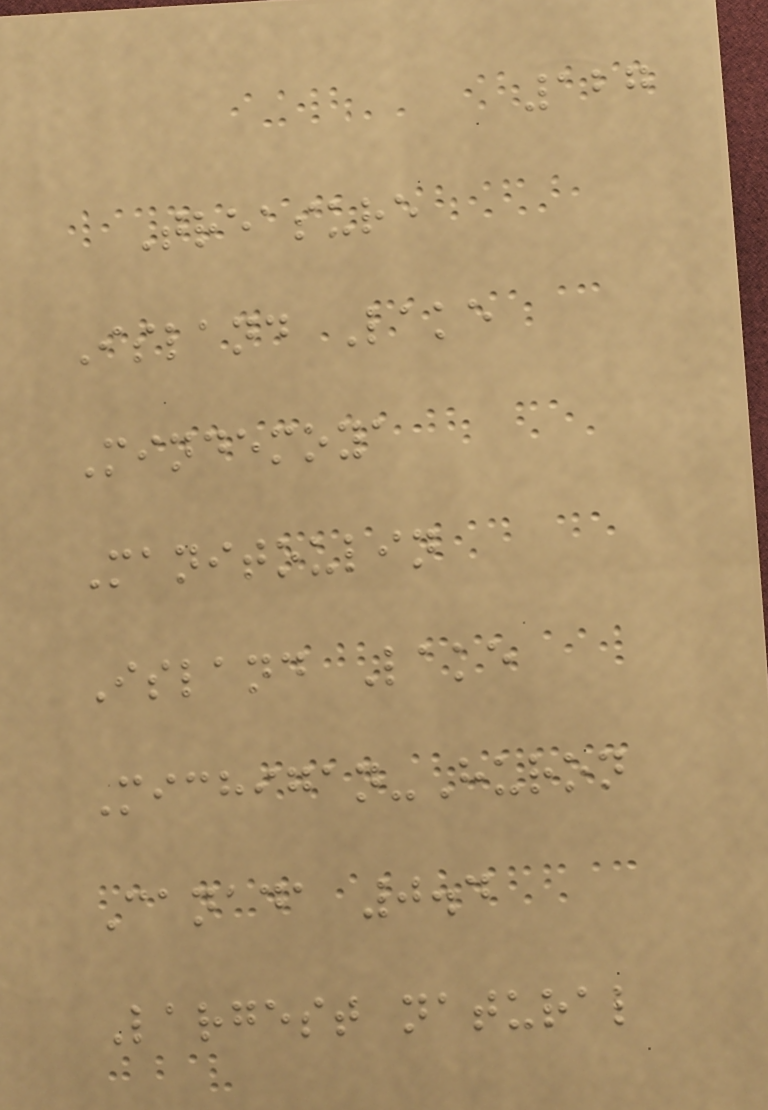127
Treasure
Island Lake
Mindemoya
Manitoulin
Island Lake
Michigan-Huron
Canada 0.4
Largest natural
